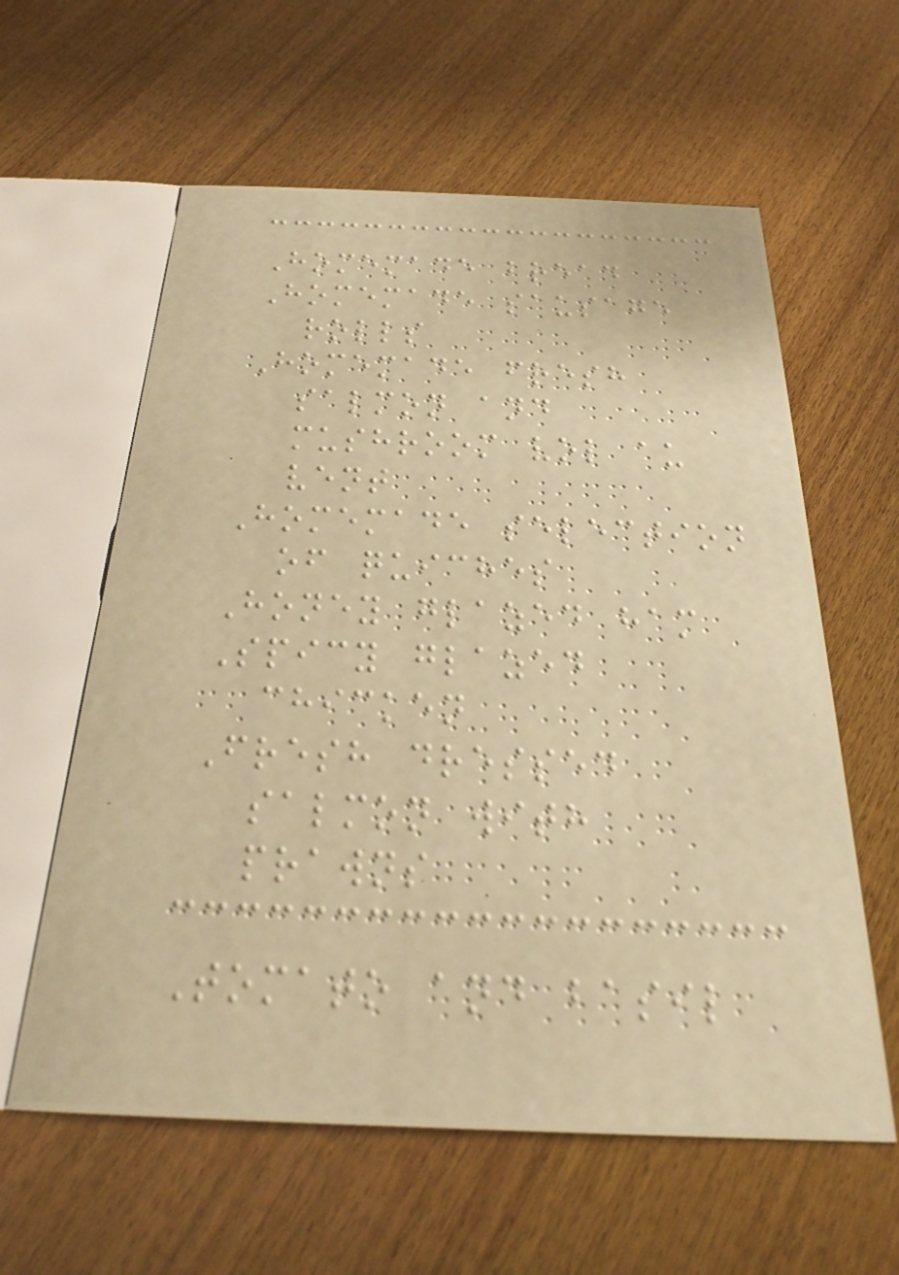Homemade bread
Homemade sausage
rolls
Homemade fresh
salmon and
mushroom vol au
vent
Homemade selection
of quiches
Honey glazed ham
Spicy glazed
chicken
Fresh dressed
salmon with
prawns
Tomato and basil
